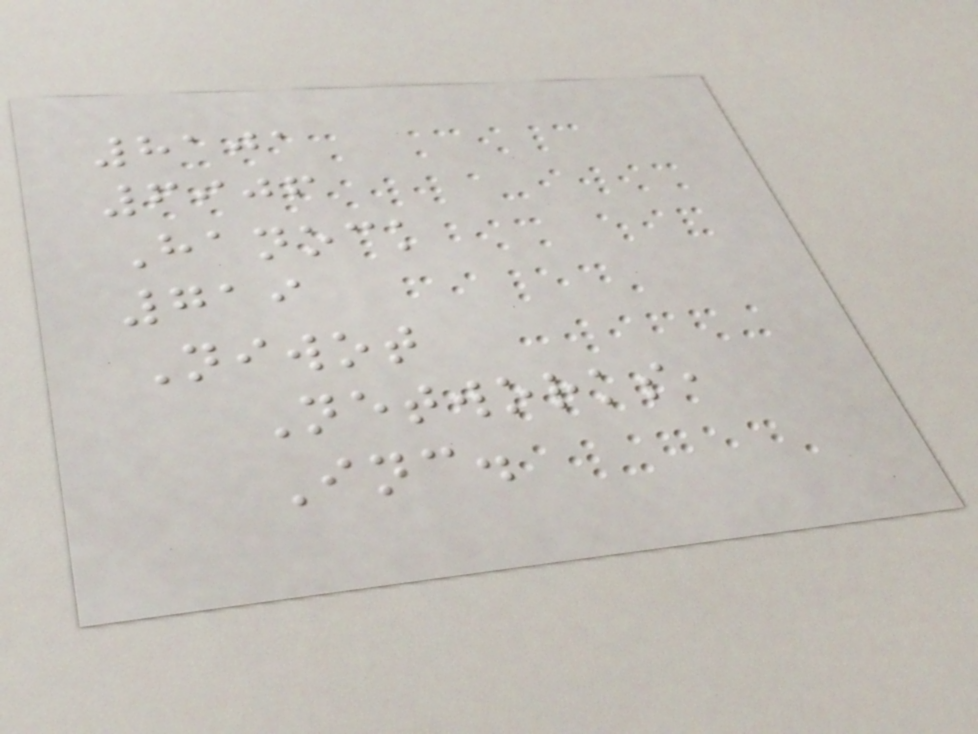8101
6906
Hanock
719
Niwot
Networks,
Inc.
